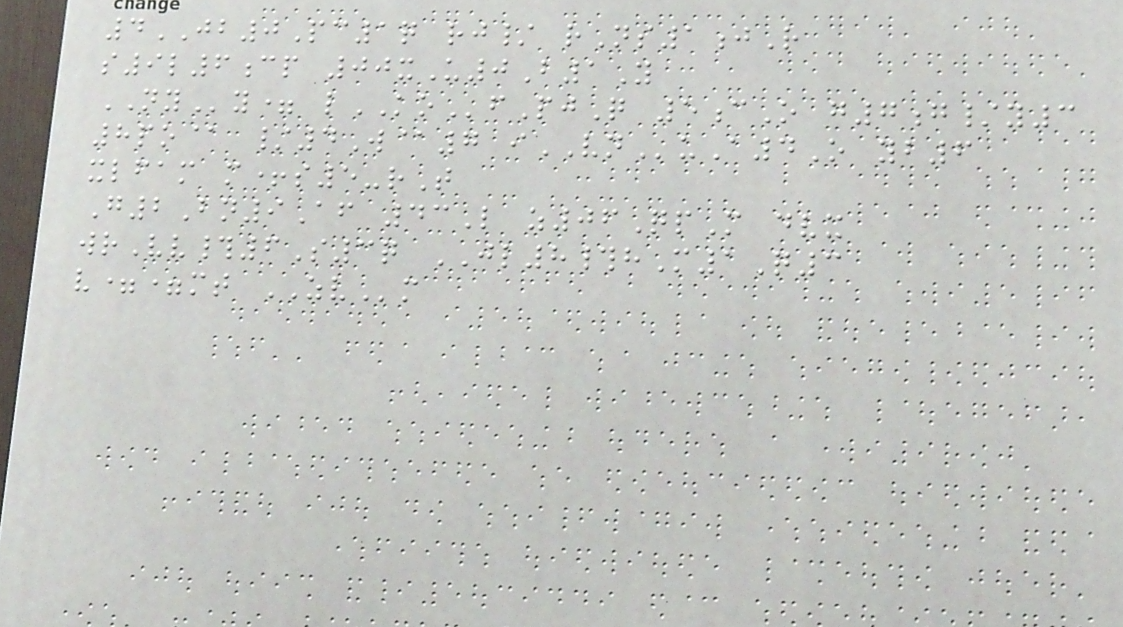4JB0Pc1q rj/ rNs1jR
s9l6cp 00xU0B1Y
NYy= lKOfPjQ 5cO g7g/y3
8po@ /4W@7 iVNuA4O yb6
xlfam m+s5-rT
G2Bn9Af 43L z06QpM dvx
wrVv#6S3q JL8#hM1Q3
v==mt ZVm
